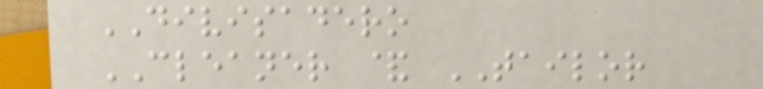DIVISADERO
CLEANER & TAILOR
